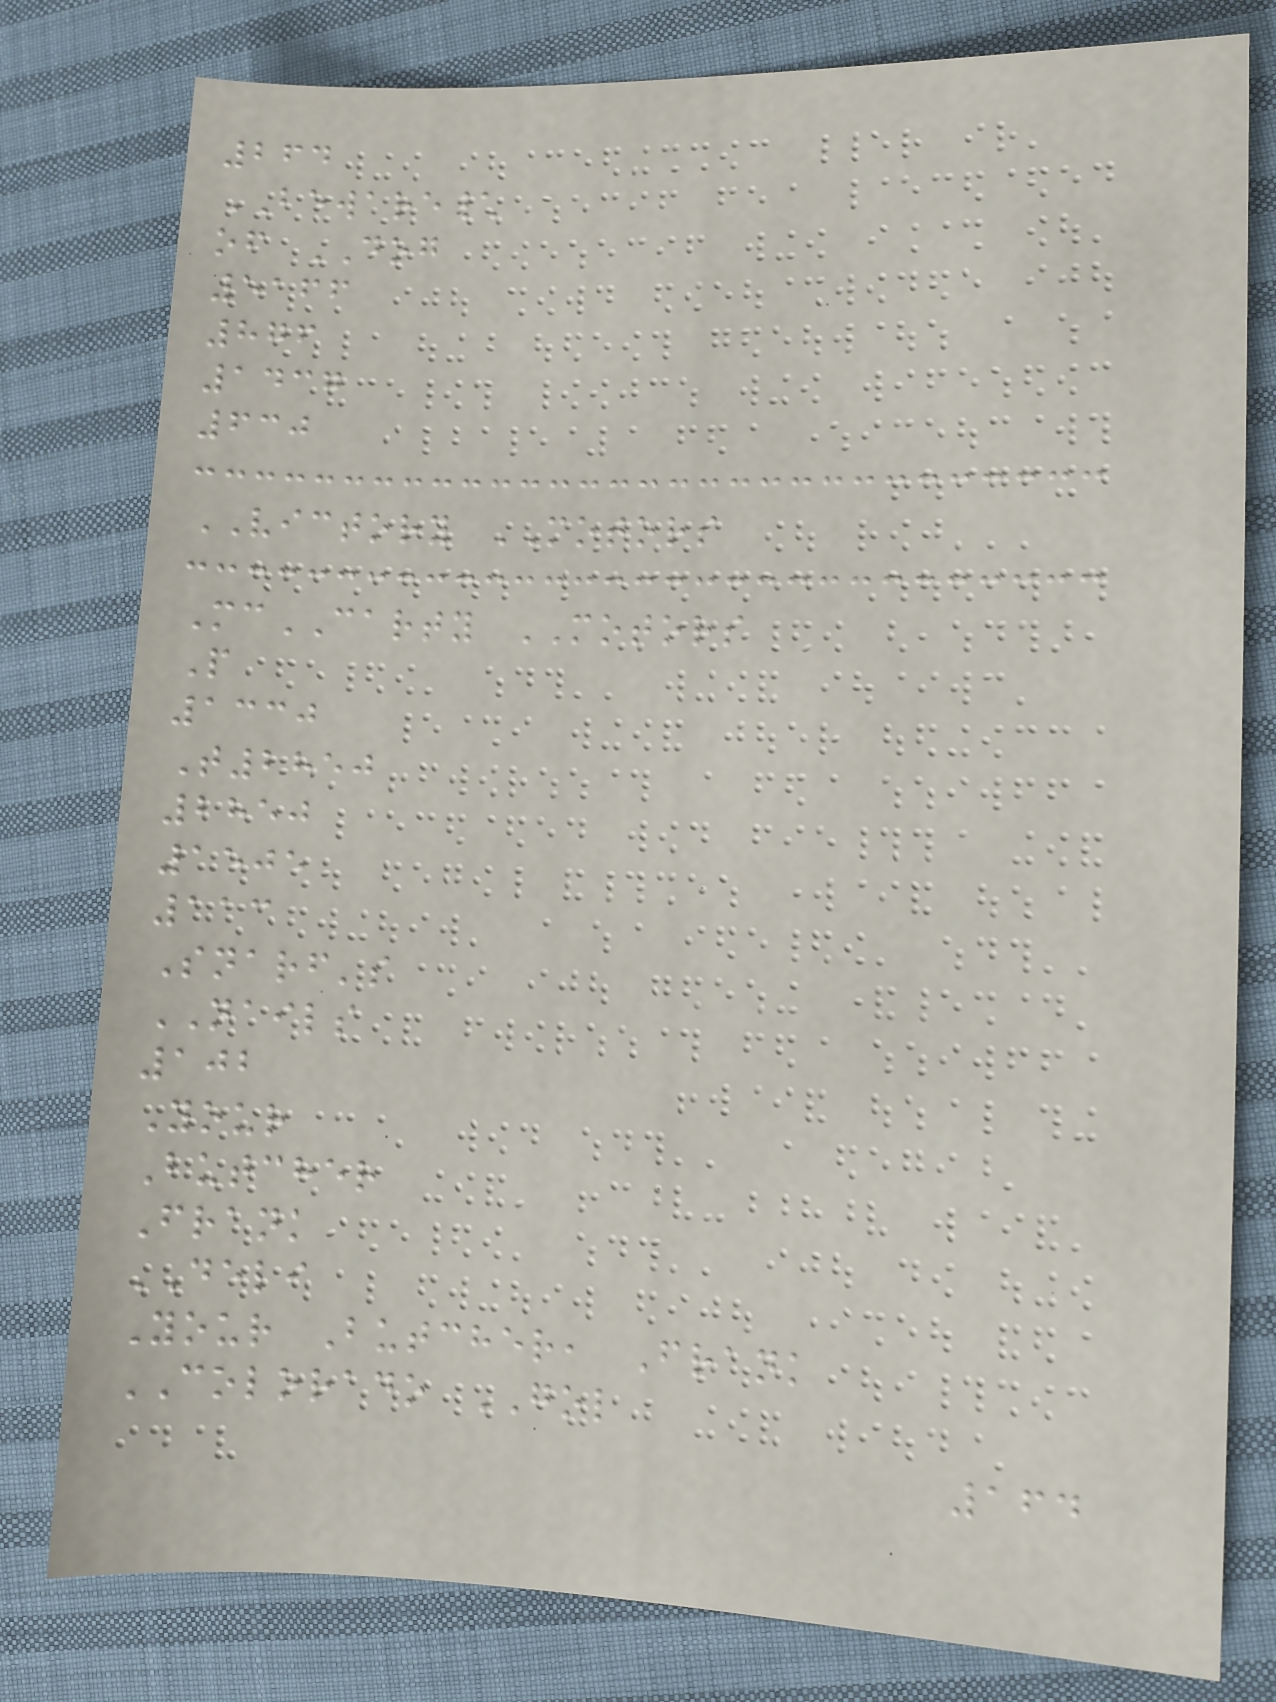264
BEWARE\
of DOG
5166
876
1437
630
VICTORY MOTORS
McCARTY MOTORS
P
1330
T2850
2850
1505
113
Snarf's
NAILS
102
Your
Butcher
Frank
DELI
Your Butcher, Frank
COLORADO GOL
164
